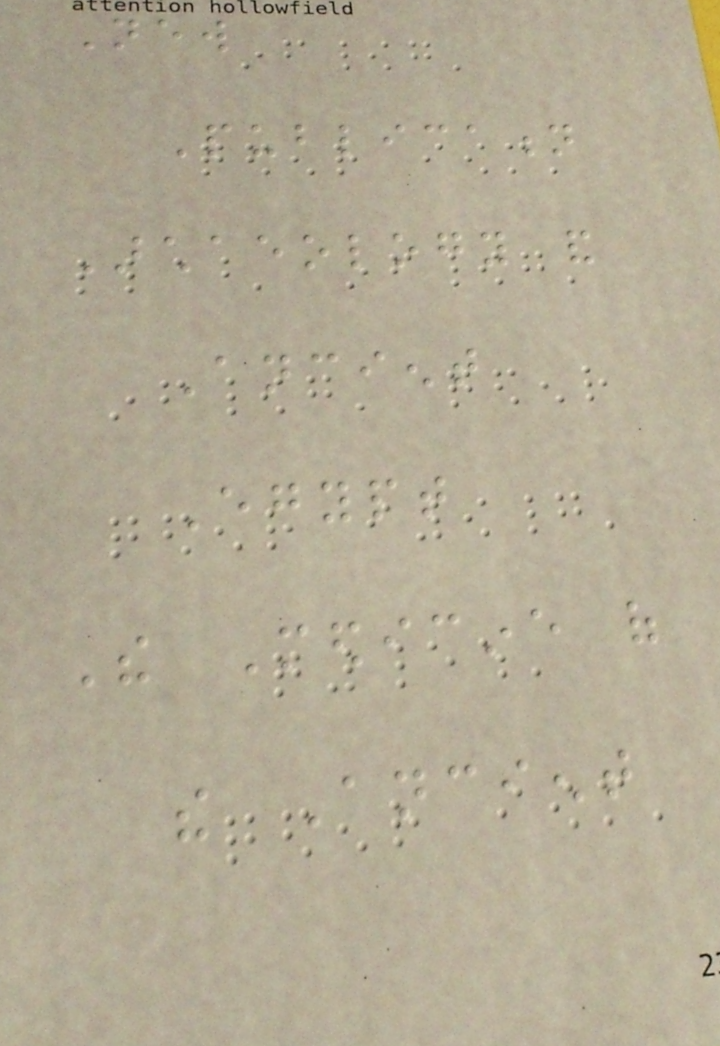New
Publication
Archaeology and
Ancient
Egypt
The Medicine of
the Ancient
